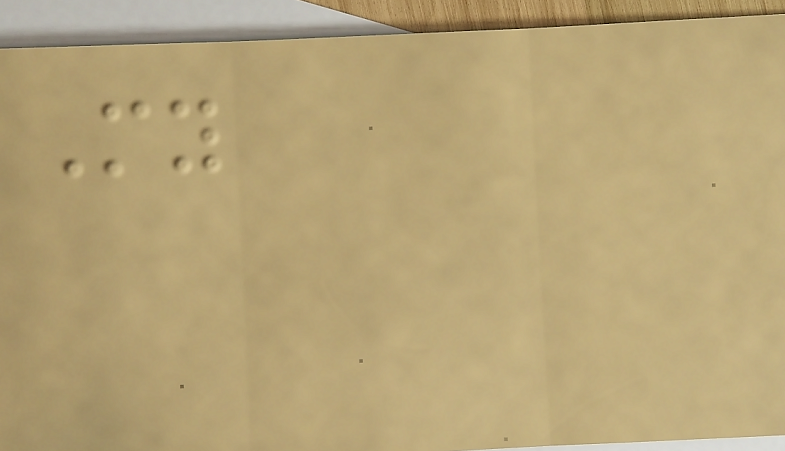My
